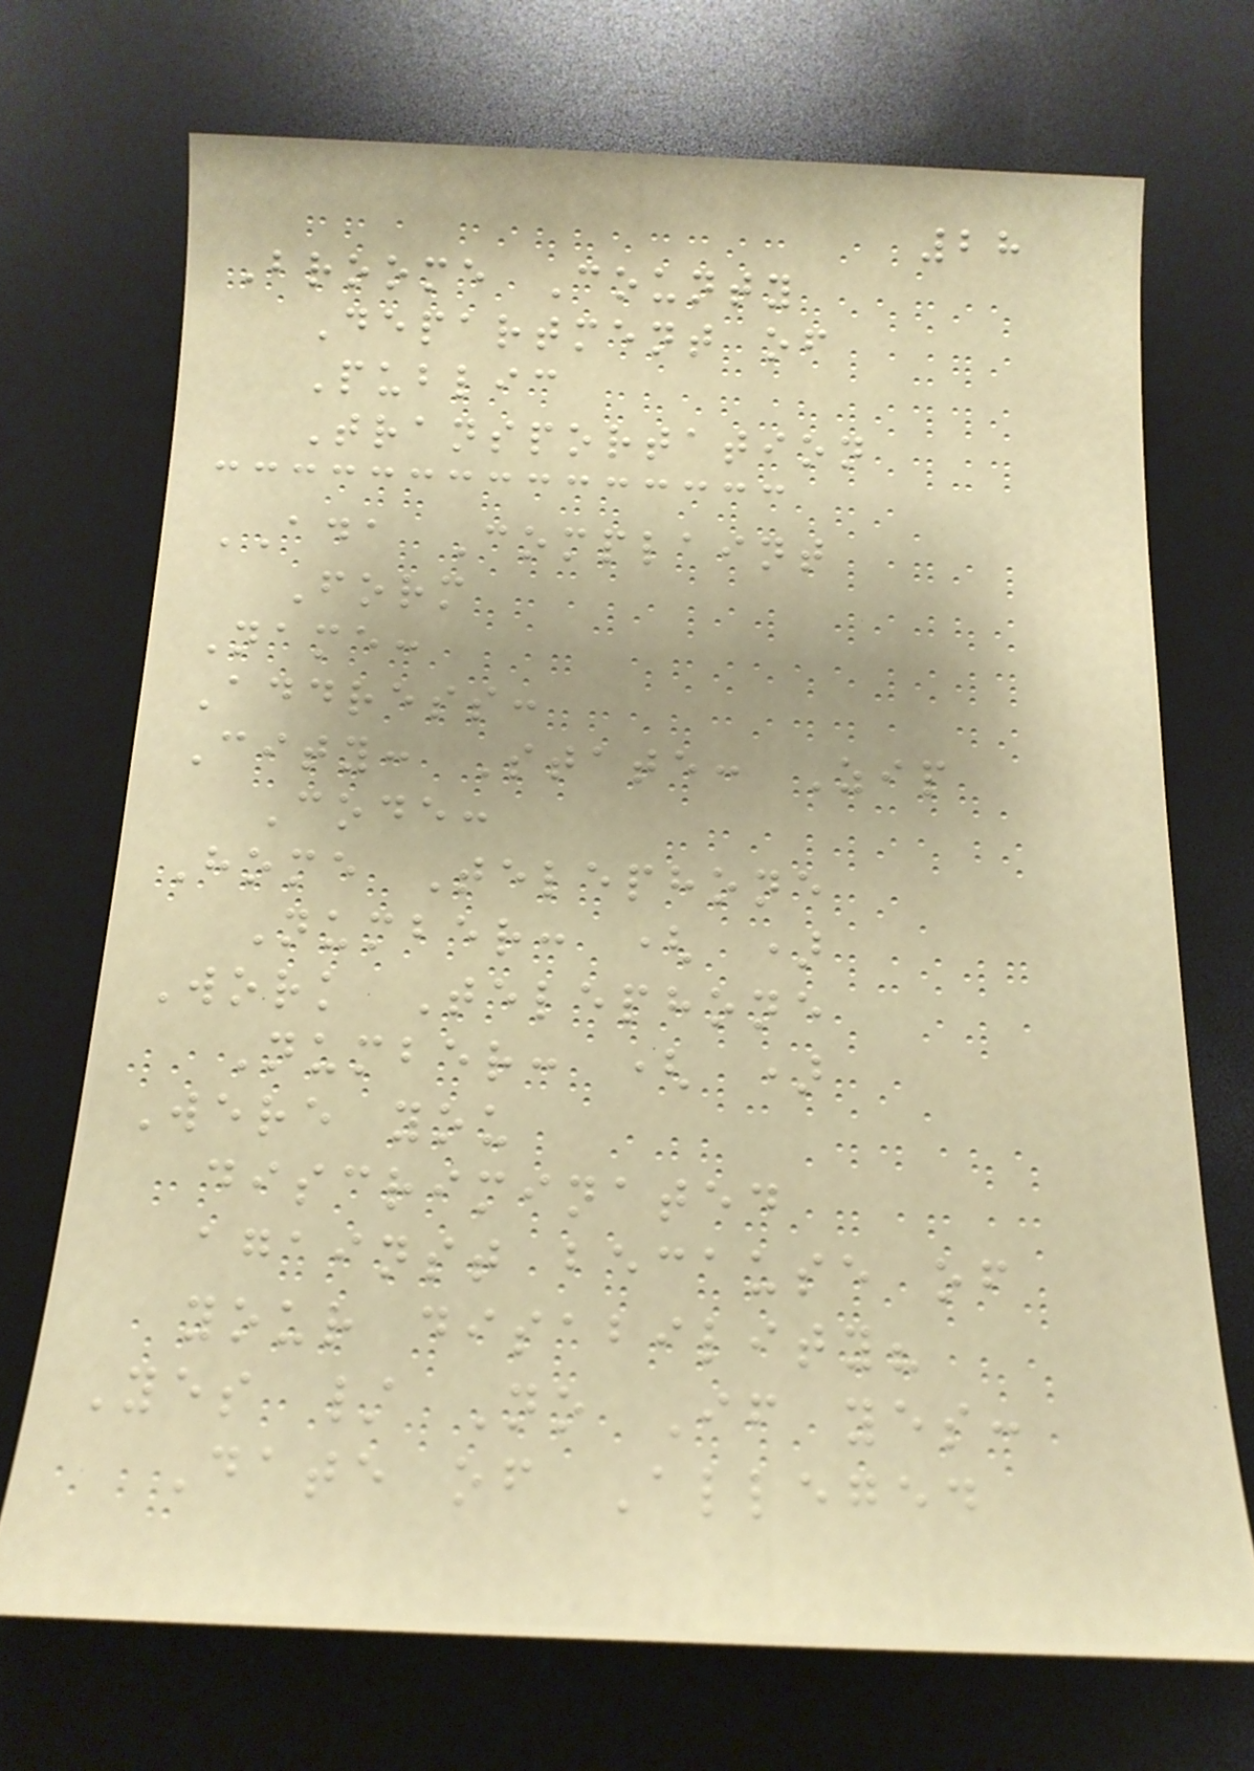28
Broome County
Department of
Public
Transportation
ADA Complaint
Form
Name:
Address:
City: State: Zip
Code:
Home Telephone
Number: ( )
Work Telephone
Number: ( )
Were you
discriminated
against because of
your disability?
Yes / No If yes:
Date of Alleged
